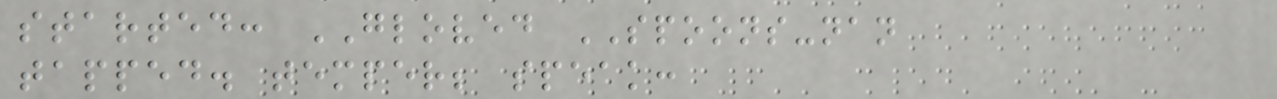started: GLOVED SPOONS-nan
tapped. temper; speak:
